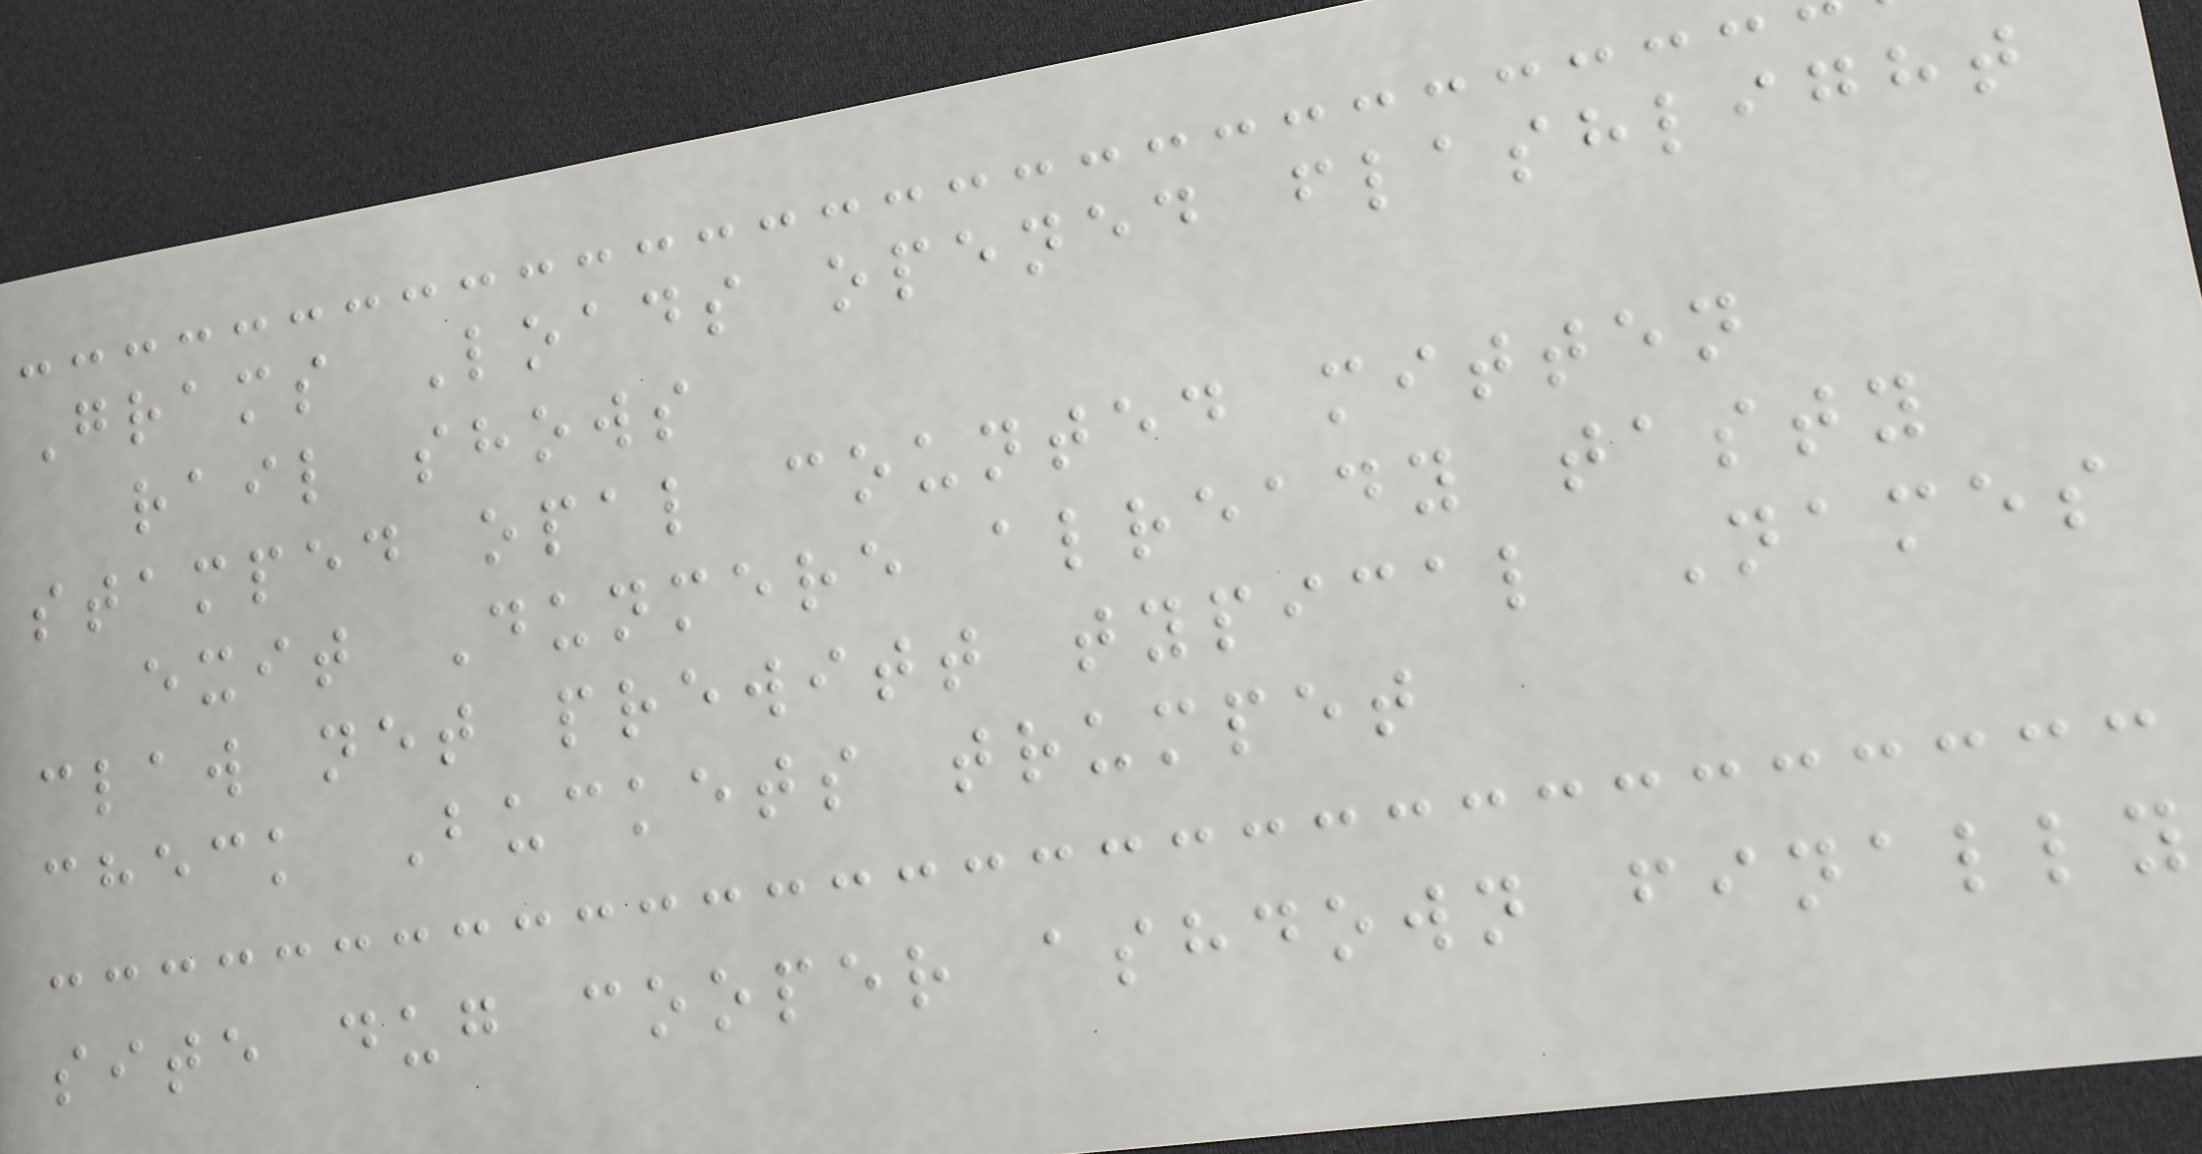Grams Loads opened flashlight
rail shows
stamped opal counted mitten
exit Dunmere already tasty
claw net prewitt typical Names
check Buckets trumpet
site dug cooper ashdown finally
